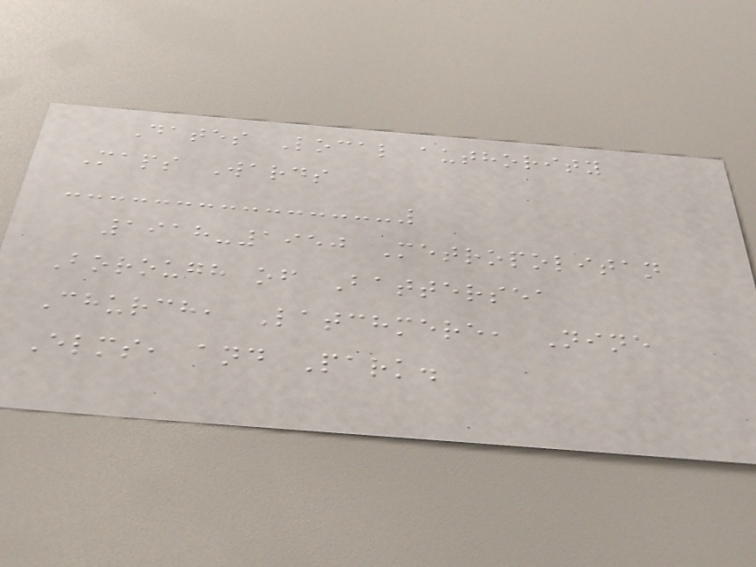Dates Local authority
Maps Wards
1918-1950 Metropolitan
Borough of Battersea
Church, Latchmere, Nine
Elms, and Park.
